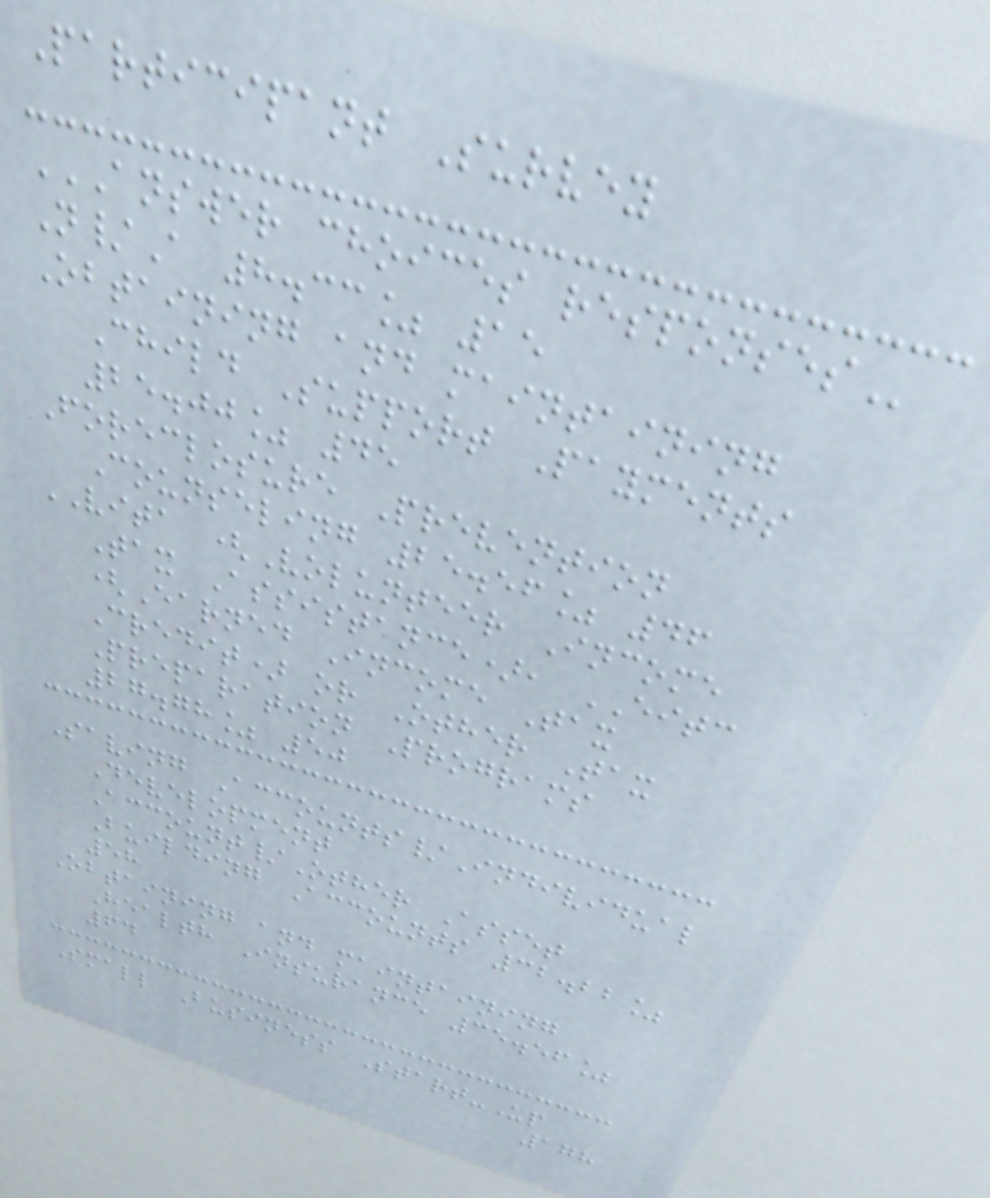Participant Survey
ANSWER CHOICES RESPONSES
N/A 8.33% 15
Obtaining and maintaining
Child Support Payments
25.00% 45
Foreclosure Prevention
Counseling 25.56% 46
VITA (Volunteer Income
Tax Assistance), EITC
(Earned Income Tax
Credit) or Other Tax
Preparation Programs
27.78% 50
Saving Accounts/Individual
Development
Account/Other Asset
Building Accounts 32.22%
58
Obtaining and maintaining
Health Insurance 35.56%
64
Small Business Start-Up
178
